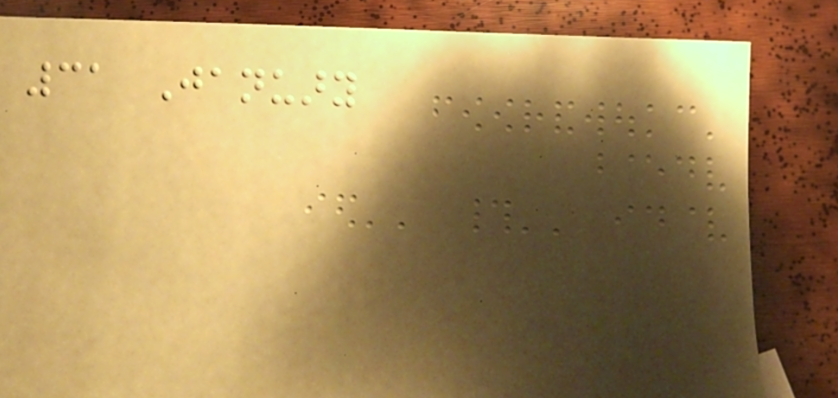31 January
